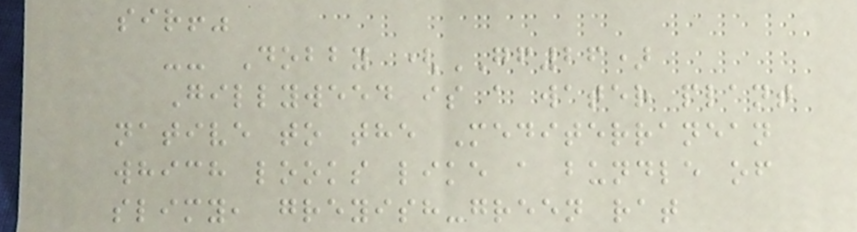sir!"
-- Dobby (GF26)
Gillyweed is a water plant
native to the Mediterranean
which looks like a bundle of
slimy, greyish-green rat
